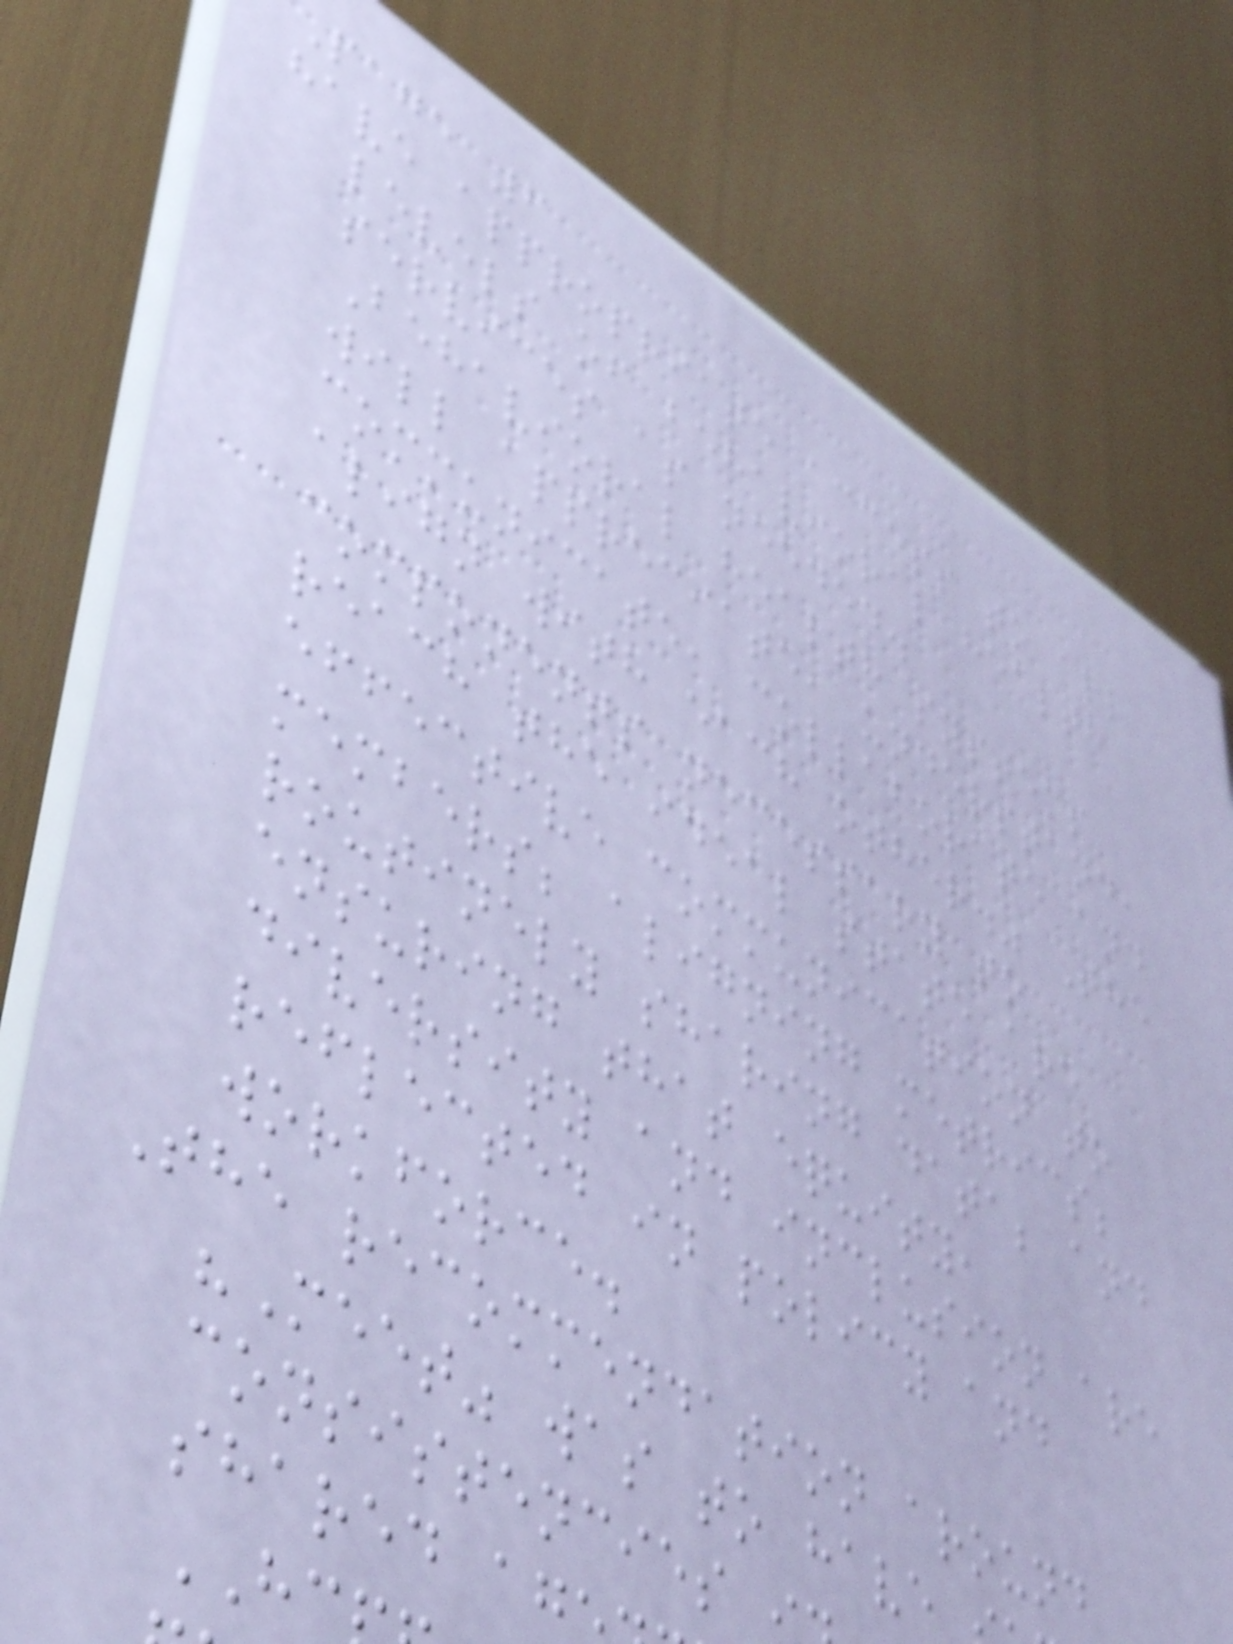page 6
have appropriate access to all
levels of behavioral health
services as needed.
Behavioral health systems
will appreciate, understand,
communicate, collaborate and
align with each other." The
components necessary to
reach the ideal state are
effective communication to
members; aligning metrics;
routinely sharing data; and
ensuring that equity,
diversity and inclusion are
reflected in policy and
workforce.
The recommendation around
"Meet" was to have
consistencies
shared ag
